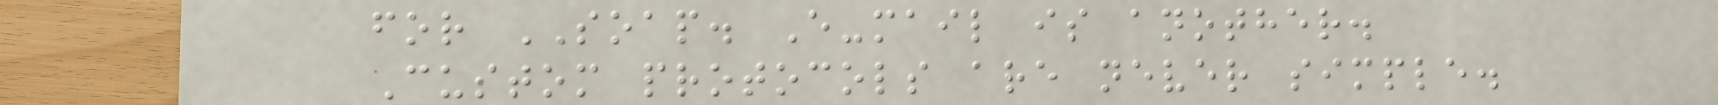for SOAP. E-mail is another.
Custom protocols are never simple.
